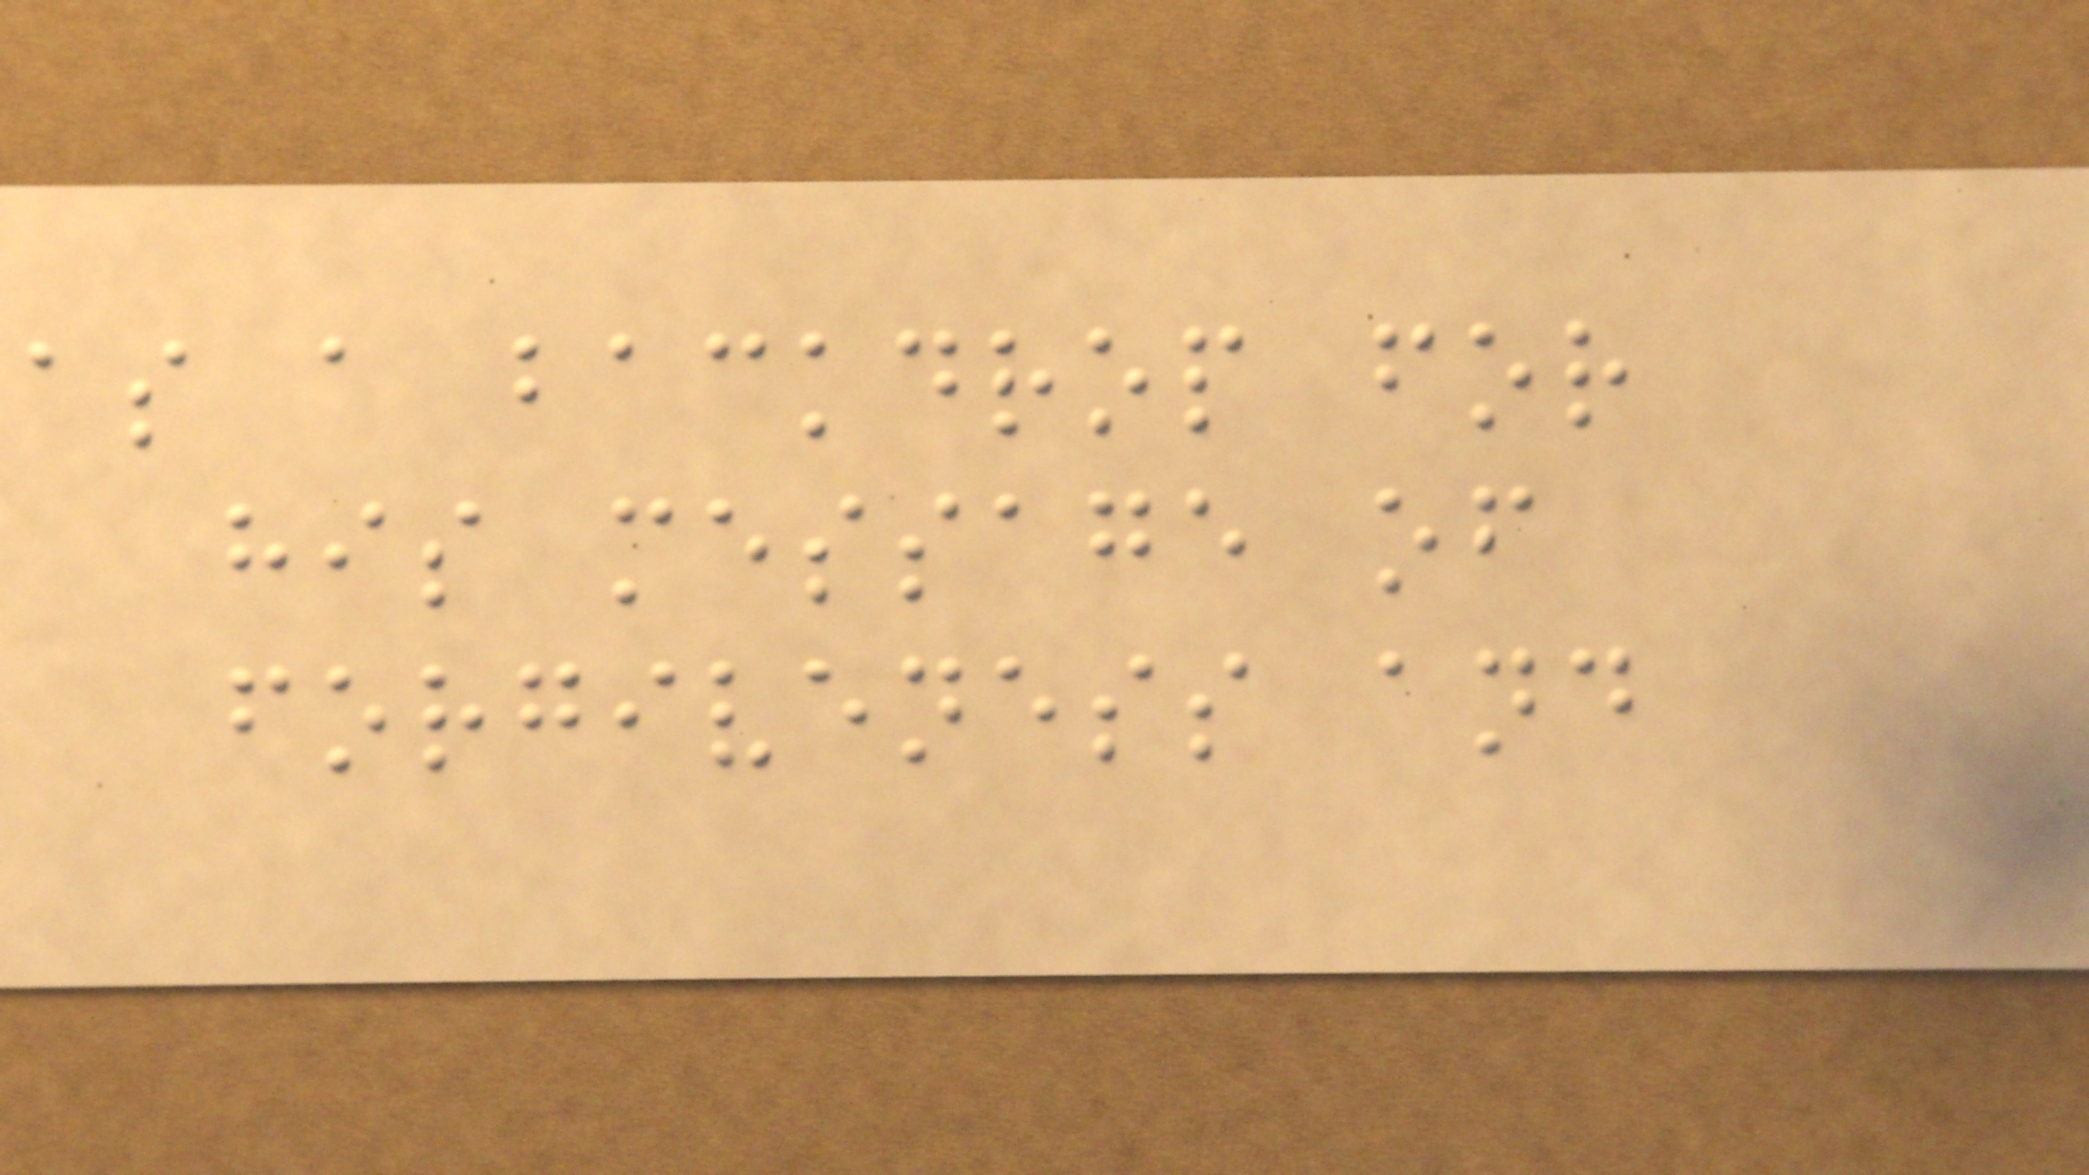as a backdrop for
his message of
forgiveness and
